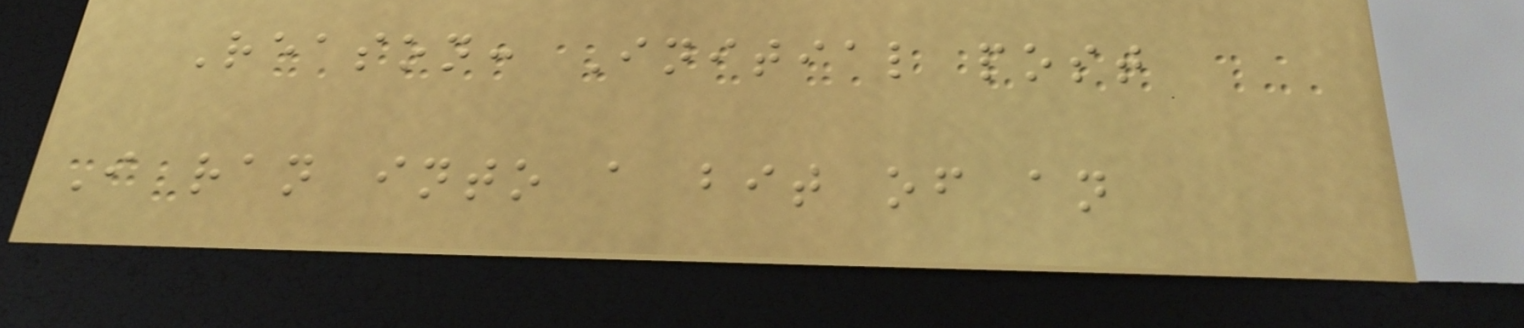Reason: Initial post
I ran into a bit of an
